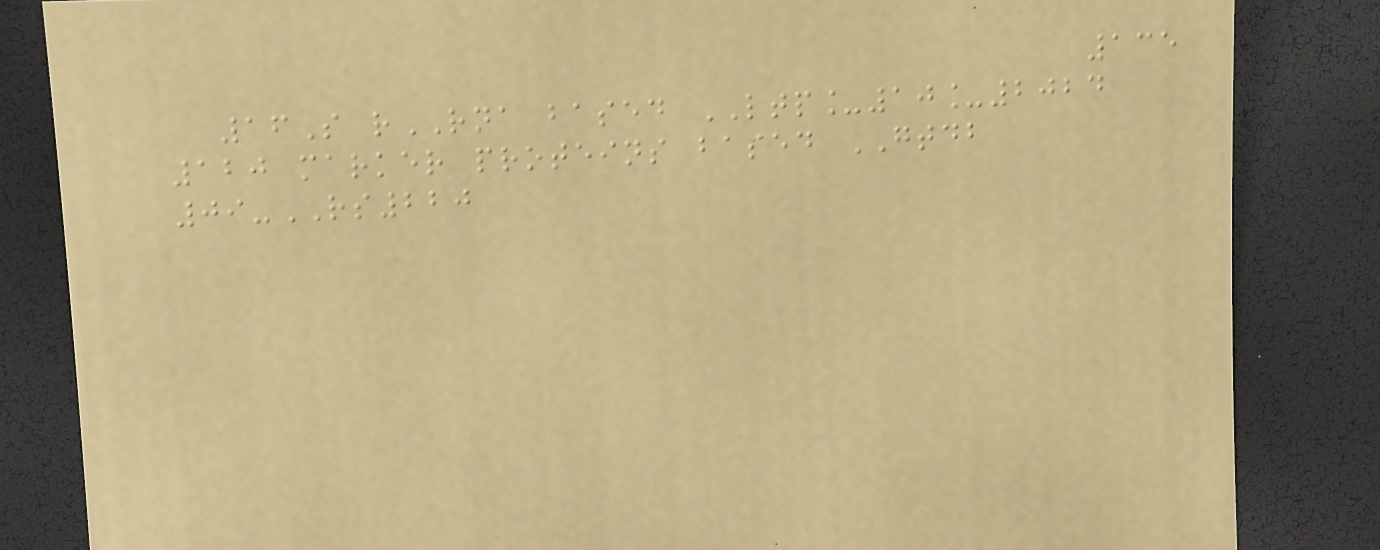135
16S rRNA based LTP_10_2024
120 marker proteins based GTDB
09-RS220
